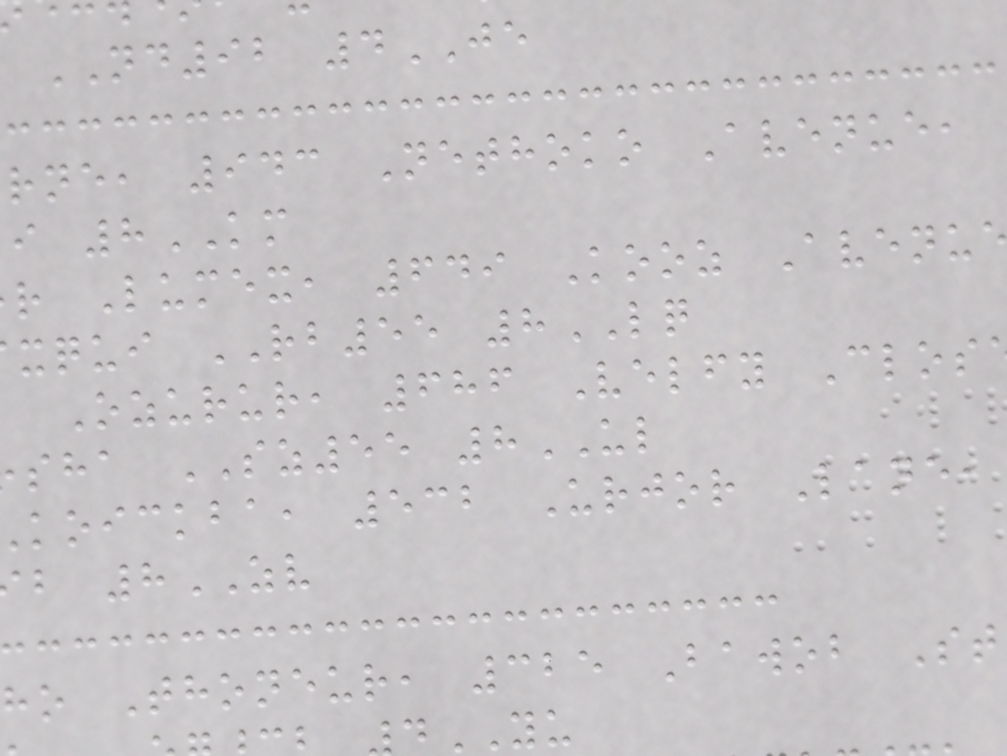ND92 4JE
rne, 943 Nethoko Avenue,
i 8KM
r Lumex, 649 Kooz Avenu
xqui RB55 8LQ
Ozurur, 686 Velfy Clos
sha SZ55 8UL
koickba, 532 Urjor Lane,
b 8ZV
ho Thoneur, 325 Bawob St
